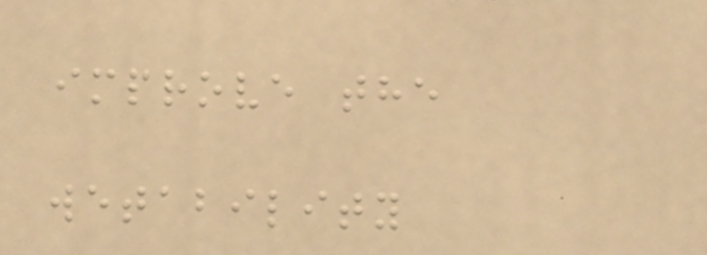improve the
wetability
